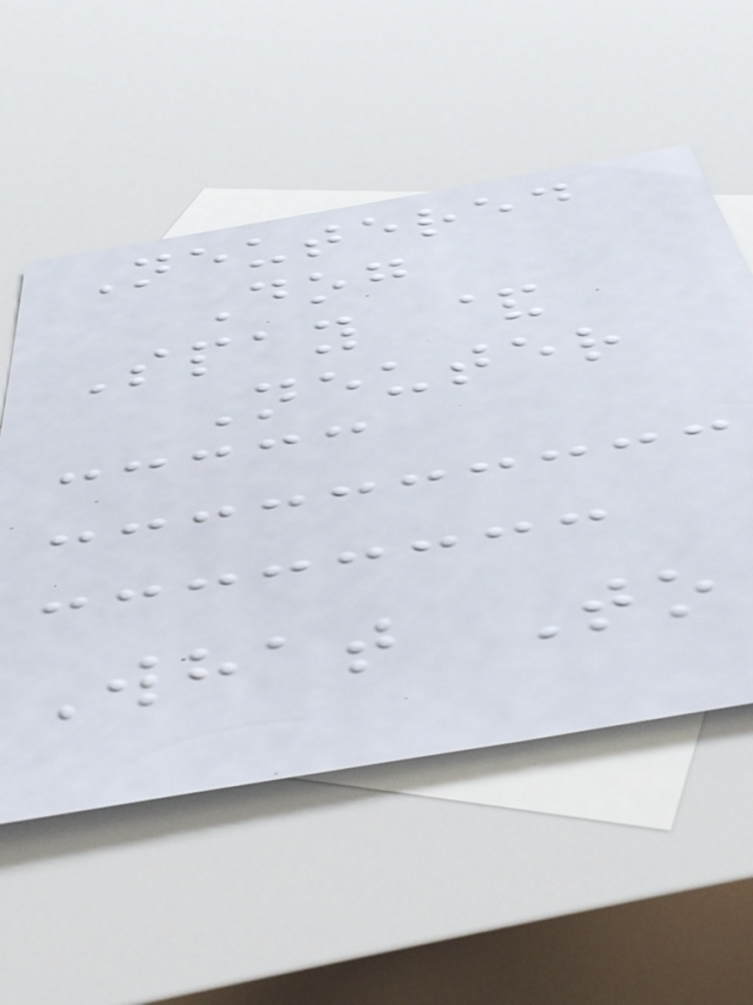Neutered
Dog
Spay &
Neuter
What To
